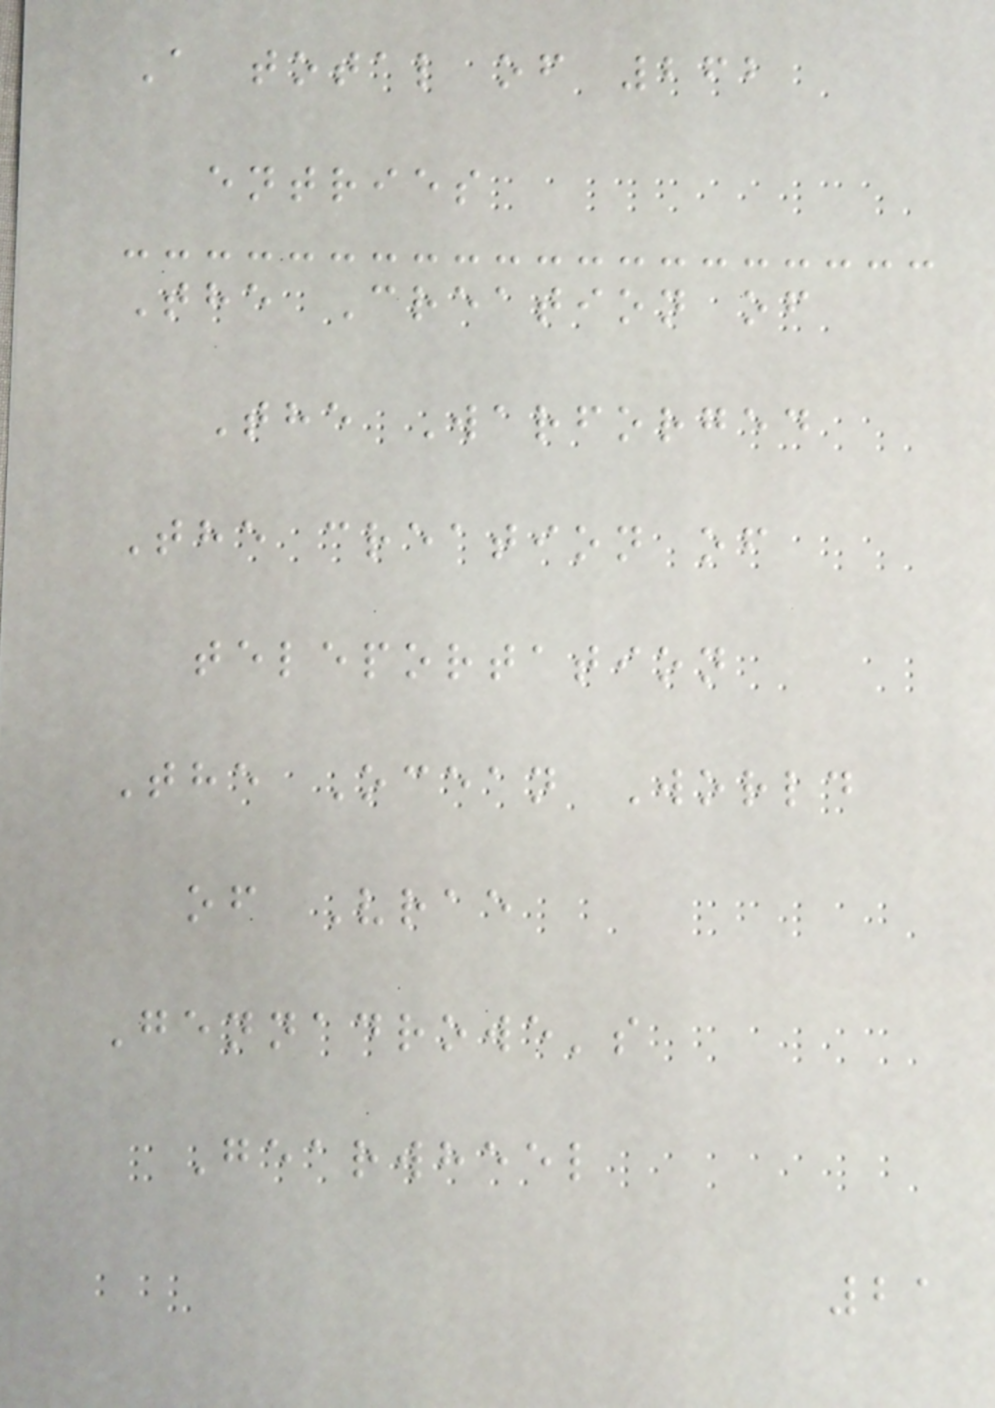A total of 262
entries
The Creation of
The Warforged
The creation of
teleportation
The Ocean World
of Vrae
Gennadrowe's
Gearwheel
21
